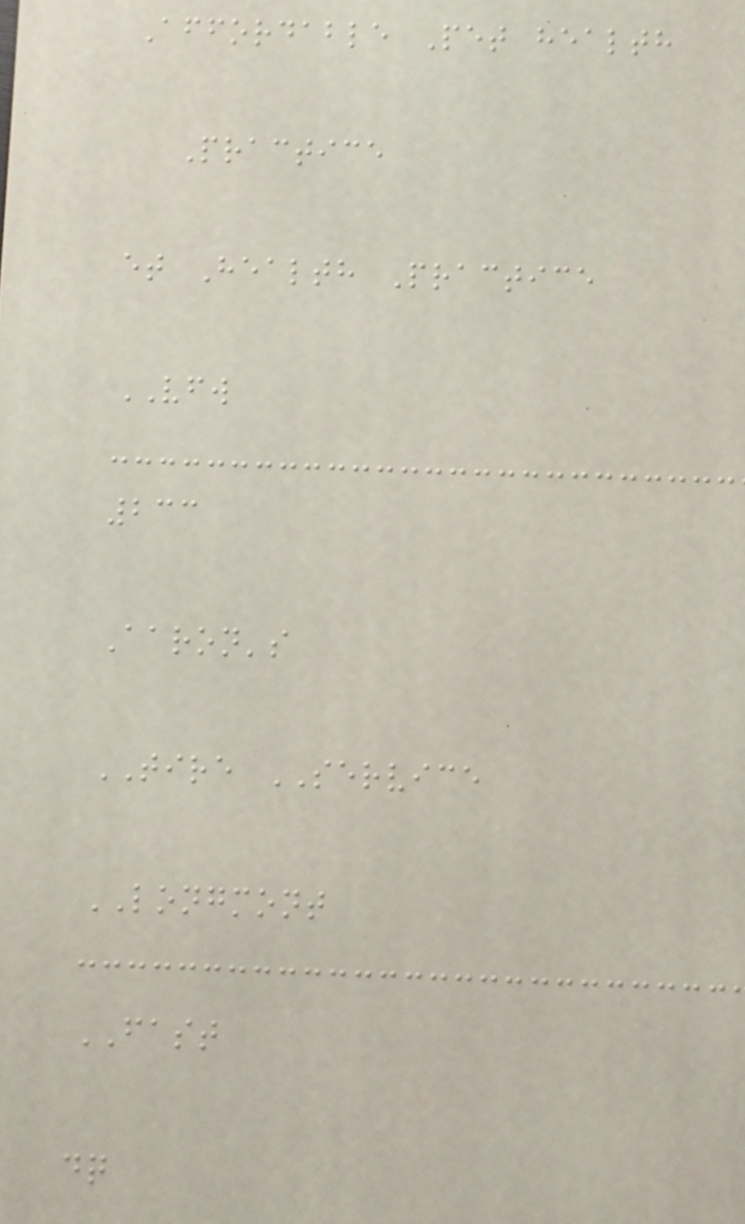Affordable Pet health
Practice
et Health Practice
VFW
233
Aaron's
TIRE SERVICE
LONGMONT
FAST
dq
